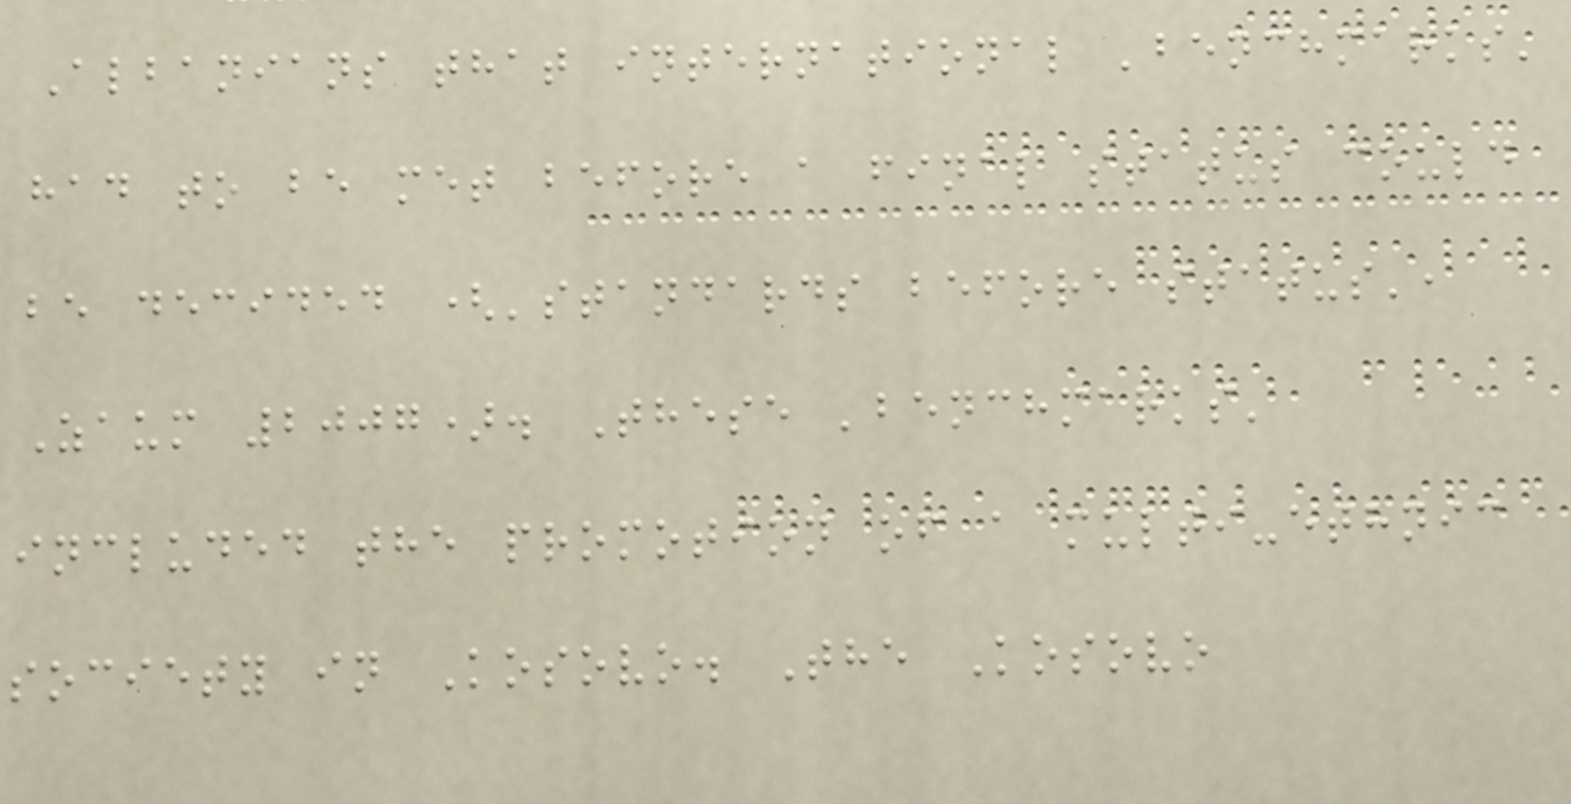Albanians that international 'benchmarks'
had to be met before a final status could
be decided ('standards before status',
Zaum 2007). These 'benchmarks'
included the promotion of a multi-ethnic
society in Kosovo. The Kosovo
